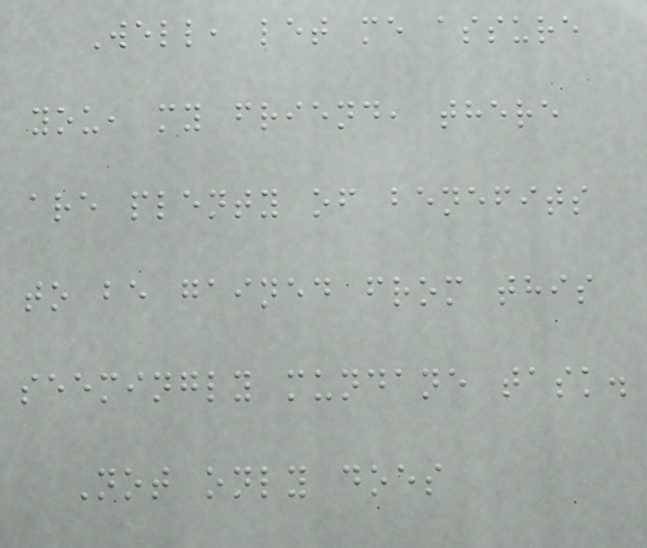Well, let me assure
you, my friend, there
are plenty of benefits
to be gained from this
seemingly mundane task.
Not only does
